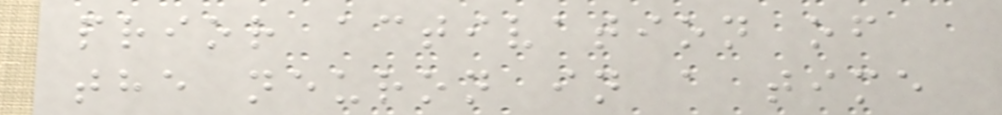prior activation of
the neuron in a time
